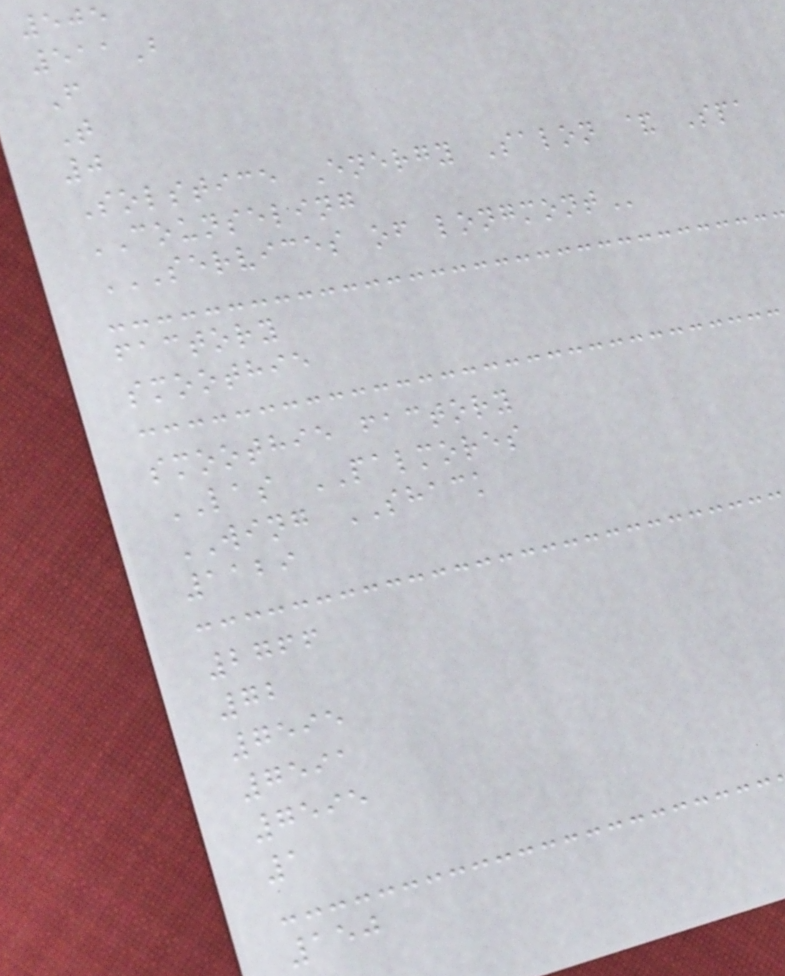505
511B
F
T
0
Solstice Energy Salon & Spa
COUNSELING
SERVICES OF LONGMONT
factory
smoothie
smoothie factory
LAS PALMORES
WING SHACK
1129
2766
72
7595
7591
7595
1
150
